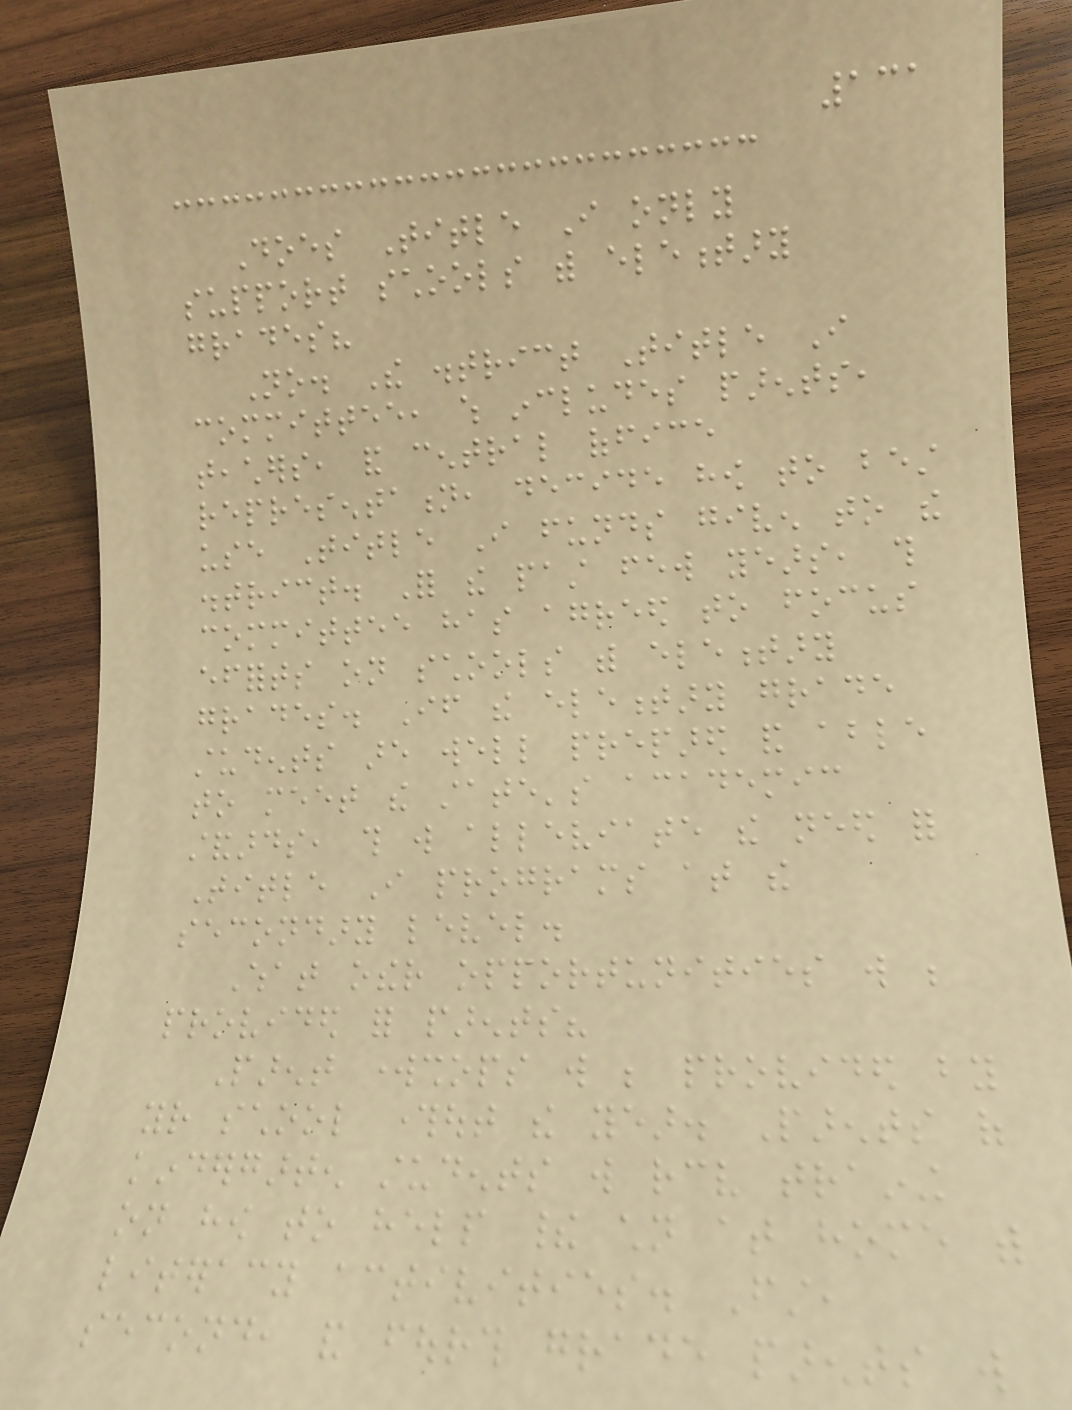131
Does Title I only
support schools with elementary
grades?
No. The district Title I
committee, which includes parents,
teachers, and central office
representation, decide how to best
use Title I funds given to the
district. For the past few years, this
committee has agreed to focus
efforts on schools with elementary
grades. If the elementary grade
students are well prepared and able
to meet the state's academic
standards, this will alleviate the need for
Title I programs at the
secondary level.
What other opportunities will be
provided for parents?
Parent workshops will be provided by
your school throughout the year. Parents of
kindergarten students will receive training
on how to help their children at home with
literacy activities. First,
second, and fourth grade parents will
